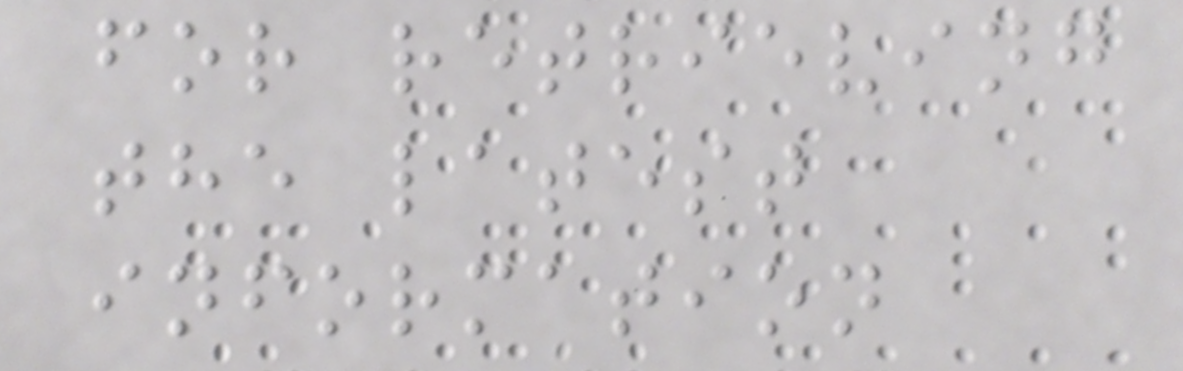for retrieving
the latest
information
